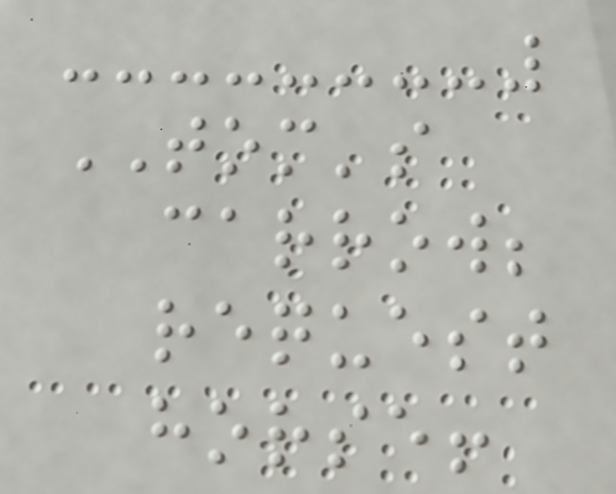TOM's
carrow;
request
horse!
